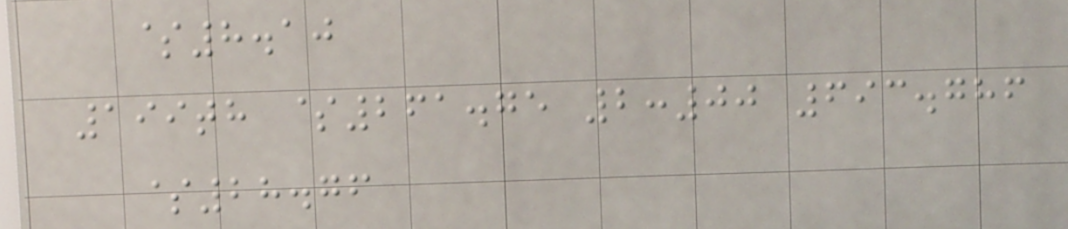$8.10
199th $261.75 2:00 693.786
$28.76
